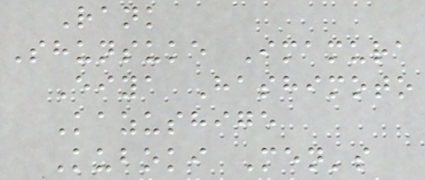Rank
Shunsuke Imamura
Eiya Hashimoto
Kazushige
Kuboki Men's
